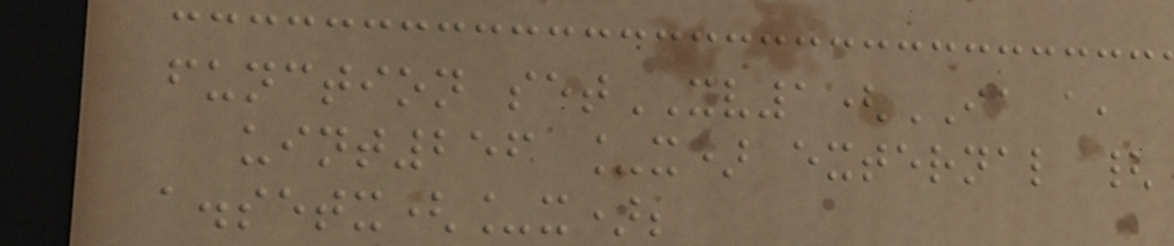function setXV1(IA a,
uint256 _x) external {
a.setx(_x);
